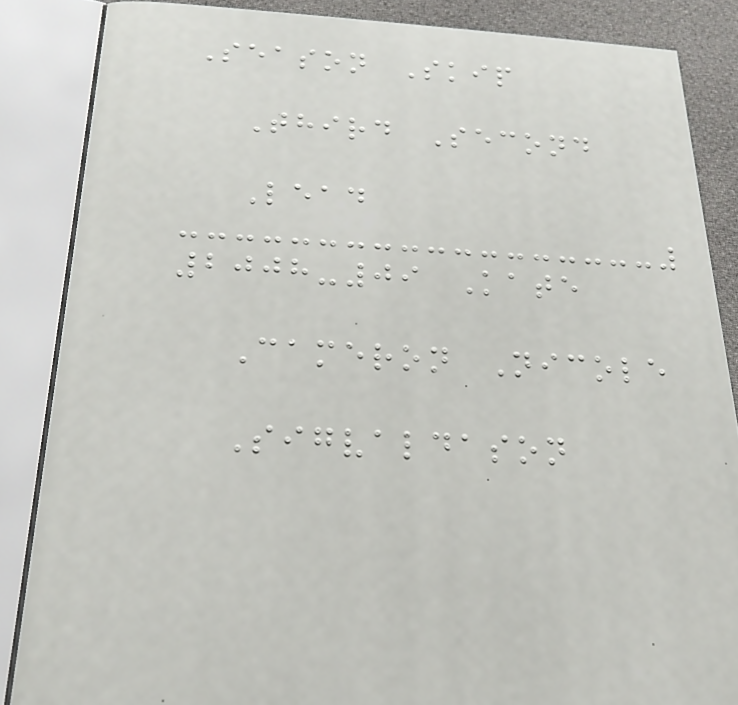Season Skip
Third Second
Lead
2008-09 Kate
Cameron Nicole
Sigvaldason
